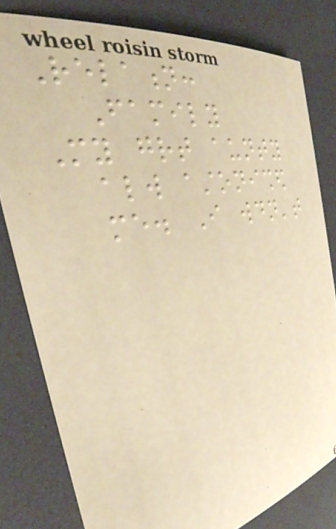Relation:
Family
My great aunty
always astonished
me. I wouldn't
